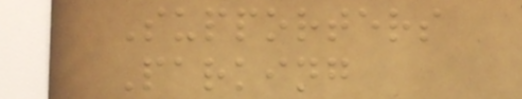Supporters
Parking
